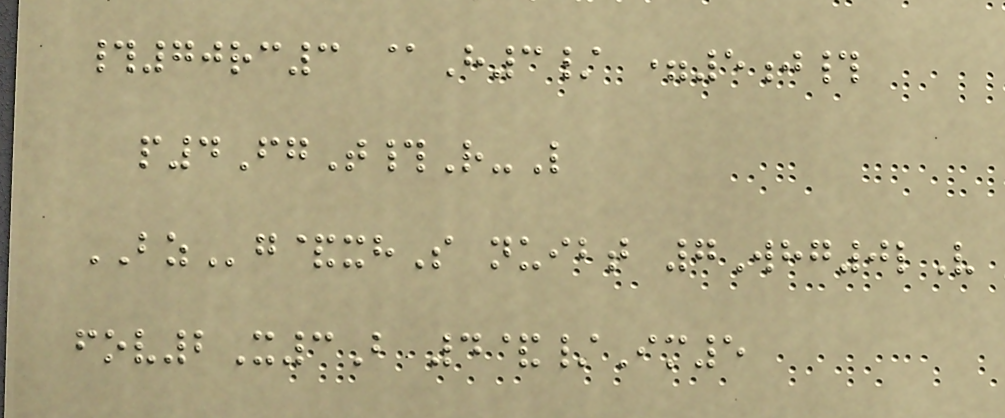#70rc3 @H3/ =5j#
p4FgT#R-L
BZg&xhS nuibt 7Whg0lV
fov2X3B 4&/Im5
